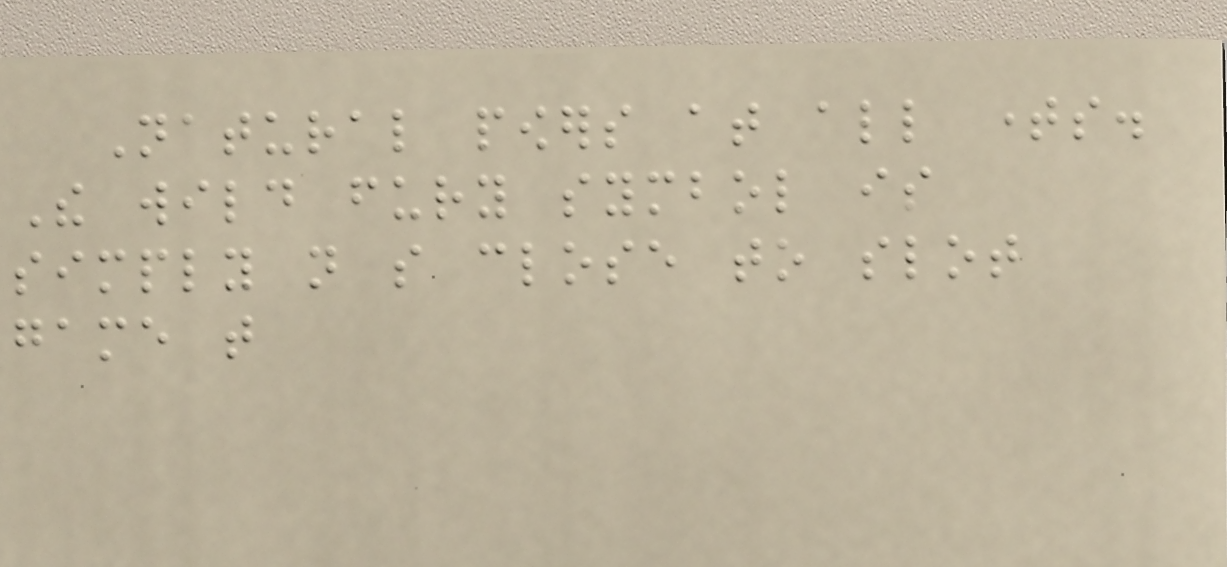Natural powers at all times.
The wild fury symbol is
simply not so close to slot
game that
